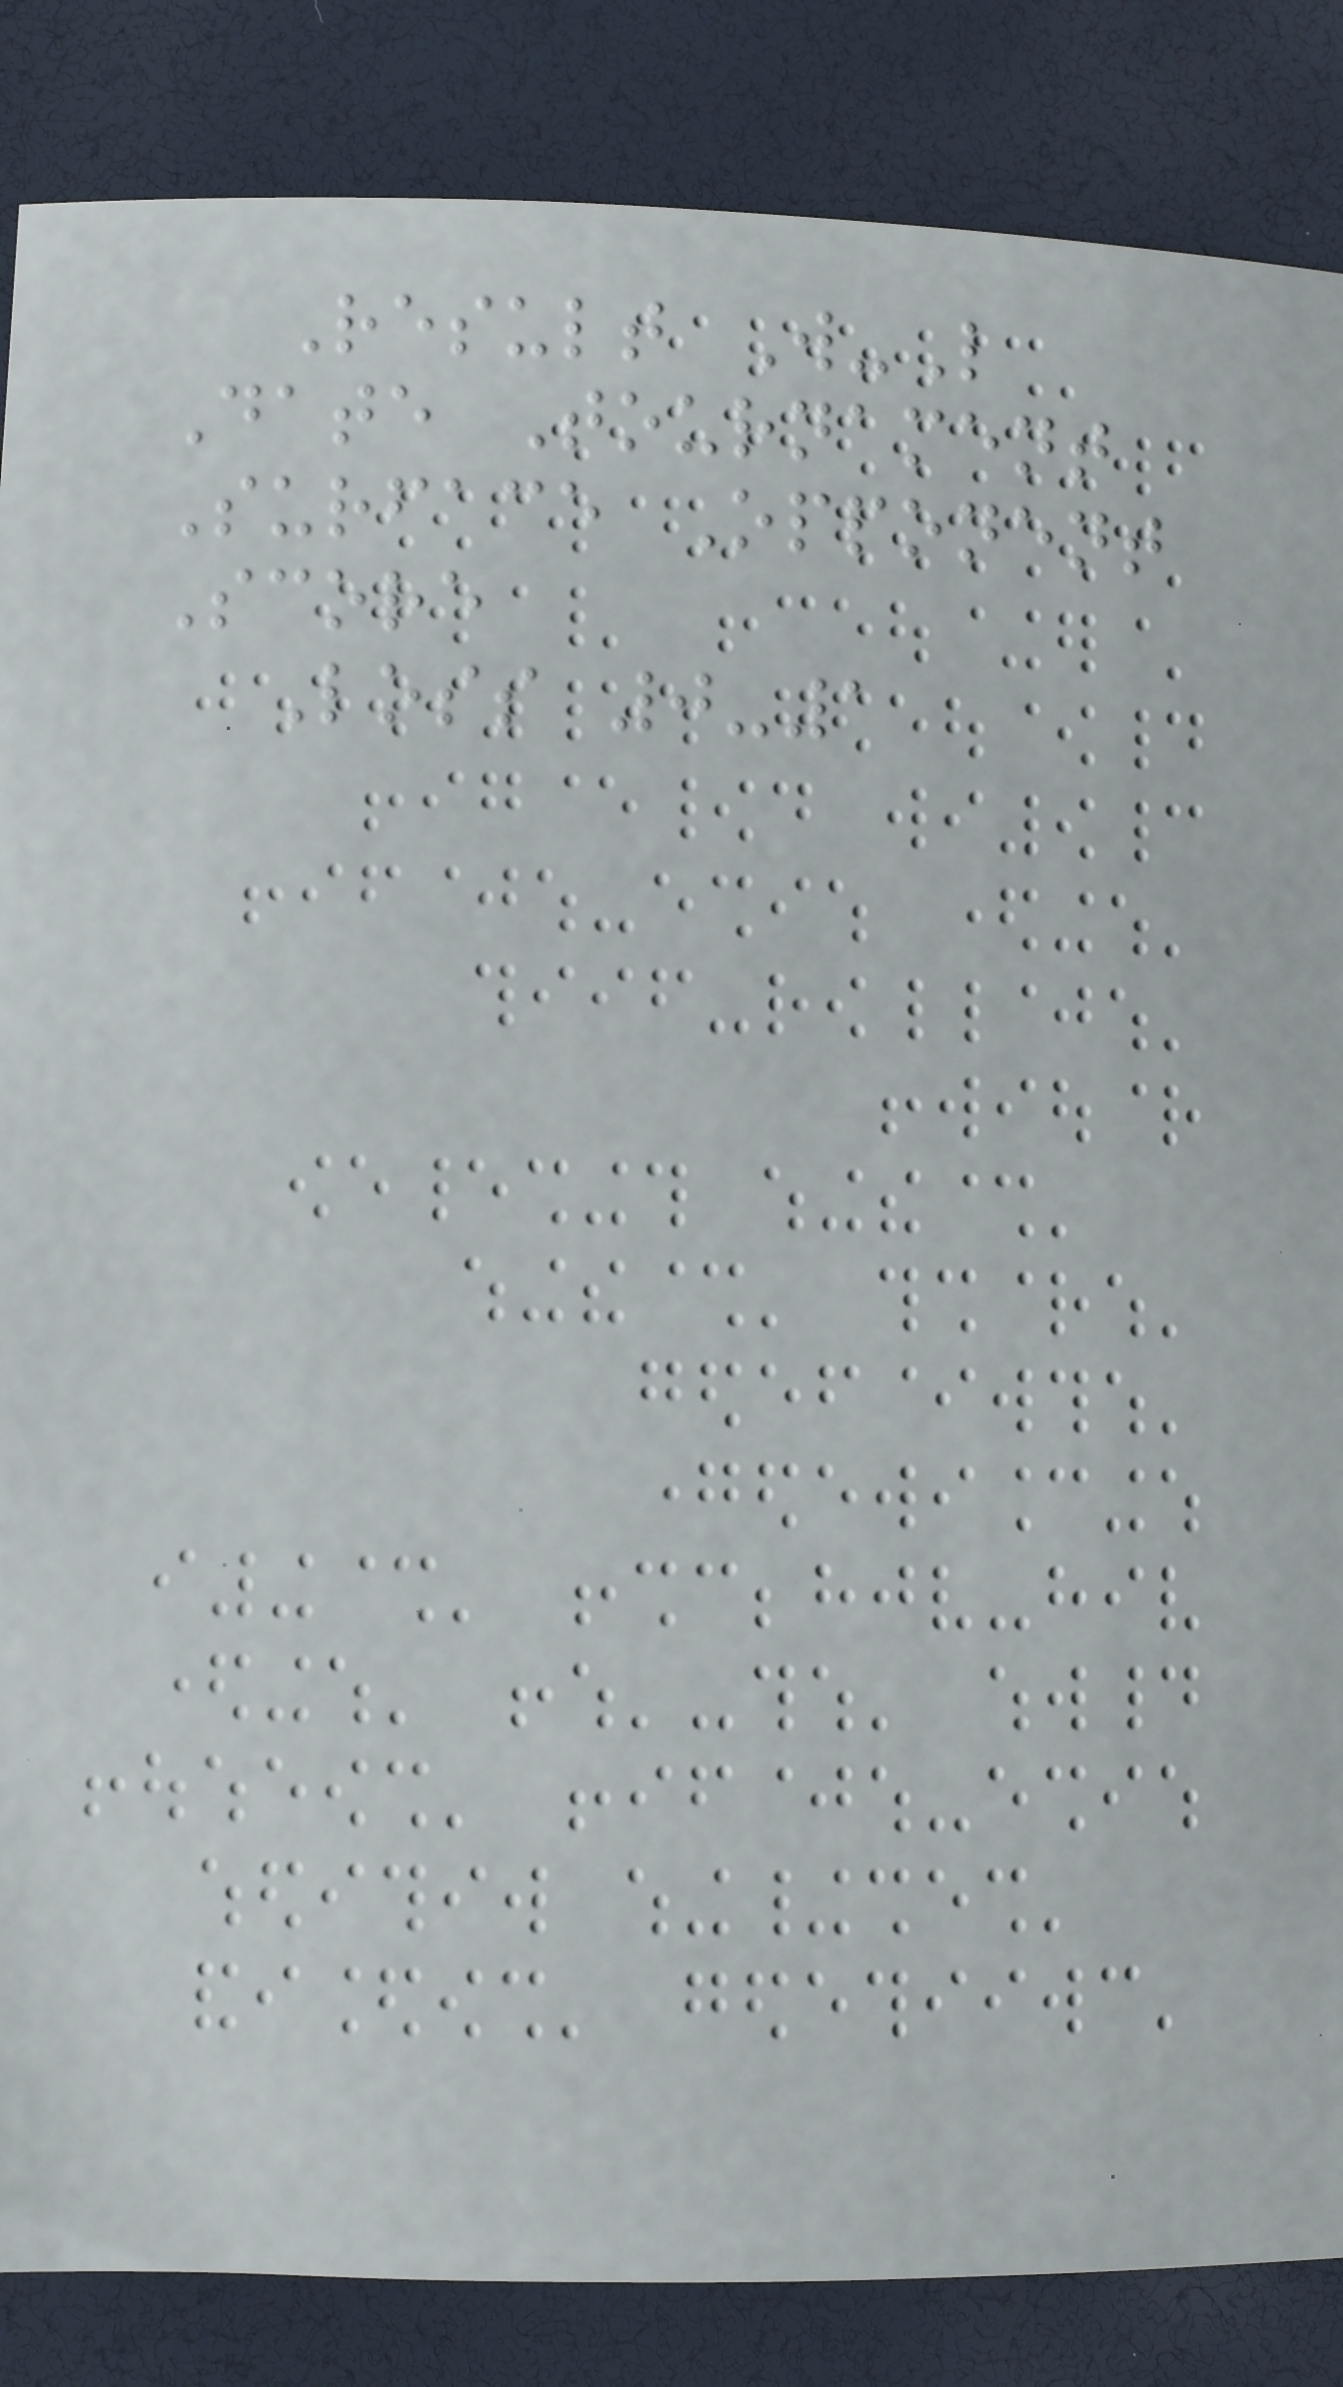Result W-L
Date Tournament
Surface Opponent
Score
Loss 0-1
